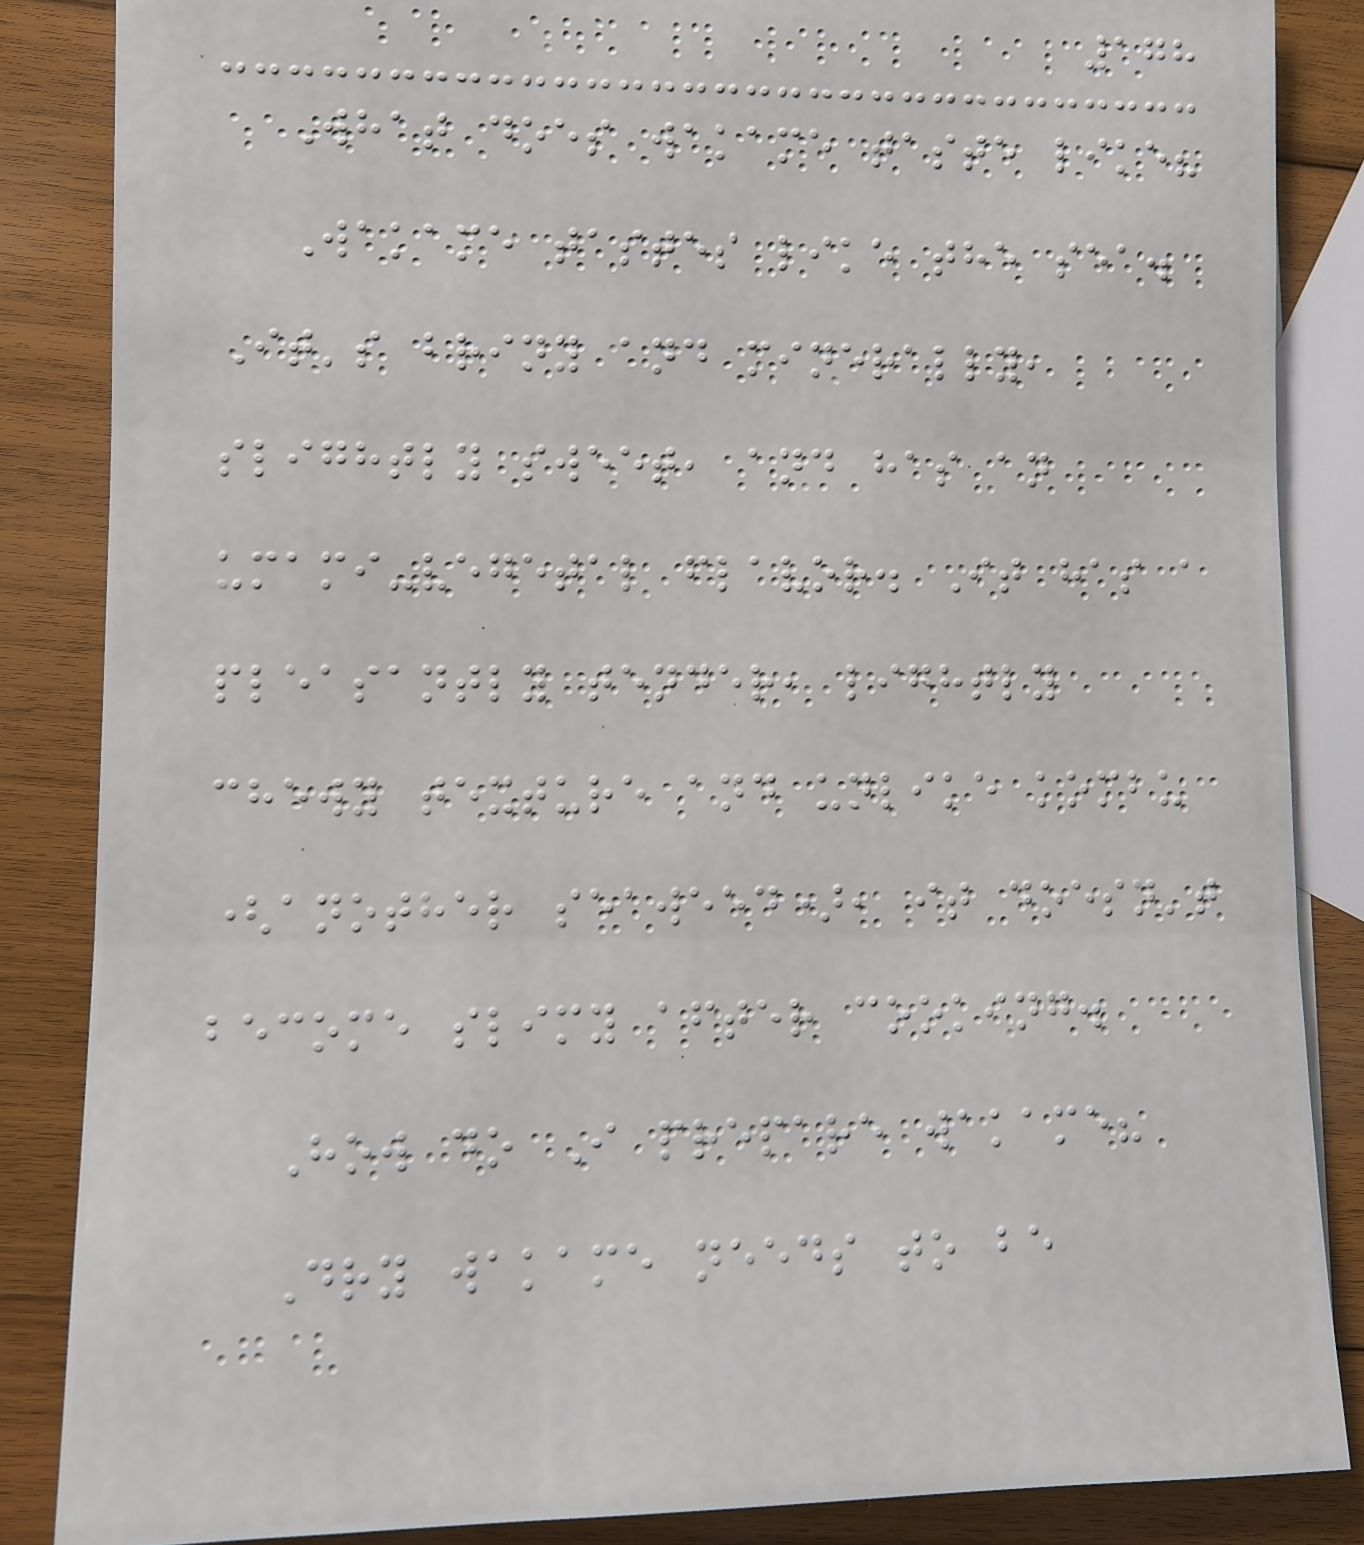178
What does wakame taste like?
Wakame tastes like the sea.
It's briny and minerally,
slightly sweet, and has an
umami-vegetal flavor. It has a
pleasantly tender, lightly
chewy texture and unlike kombu
(another seaweed), it doesn't
become slimy after cooking.
How do I prepare wakame?
Dry wakame needs to be
